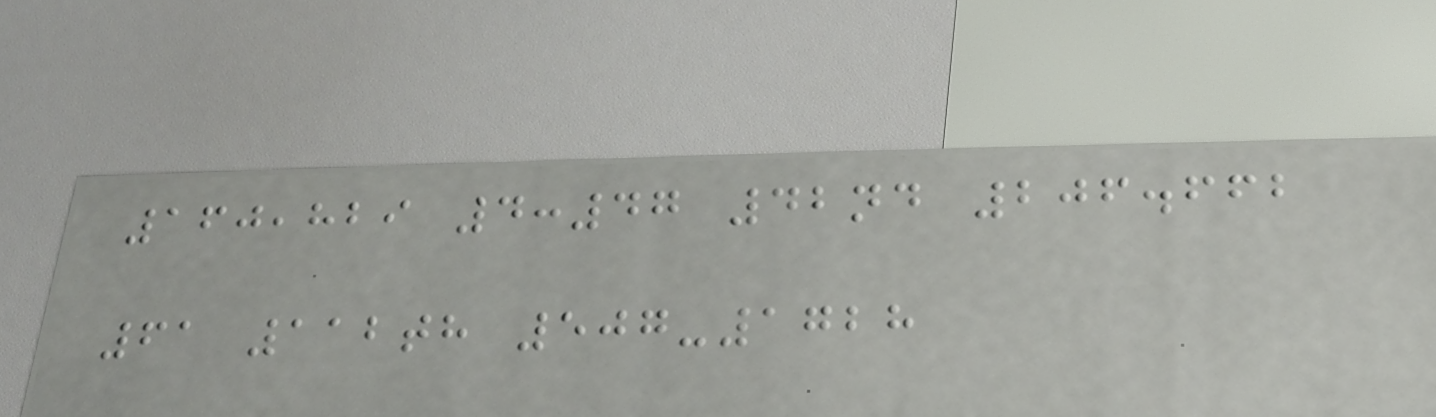160,829 4:47 42nd 206.662
61 112th 507-1728
